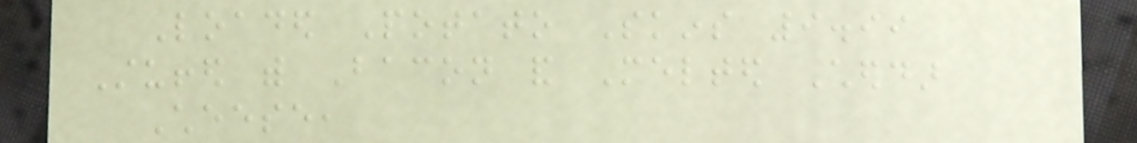Loaded Potato Skins 9.99
Stuffed with Bacon and Melted Cheddar
Cheese,
